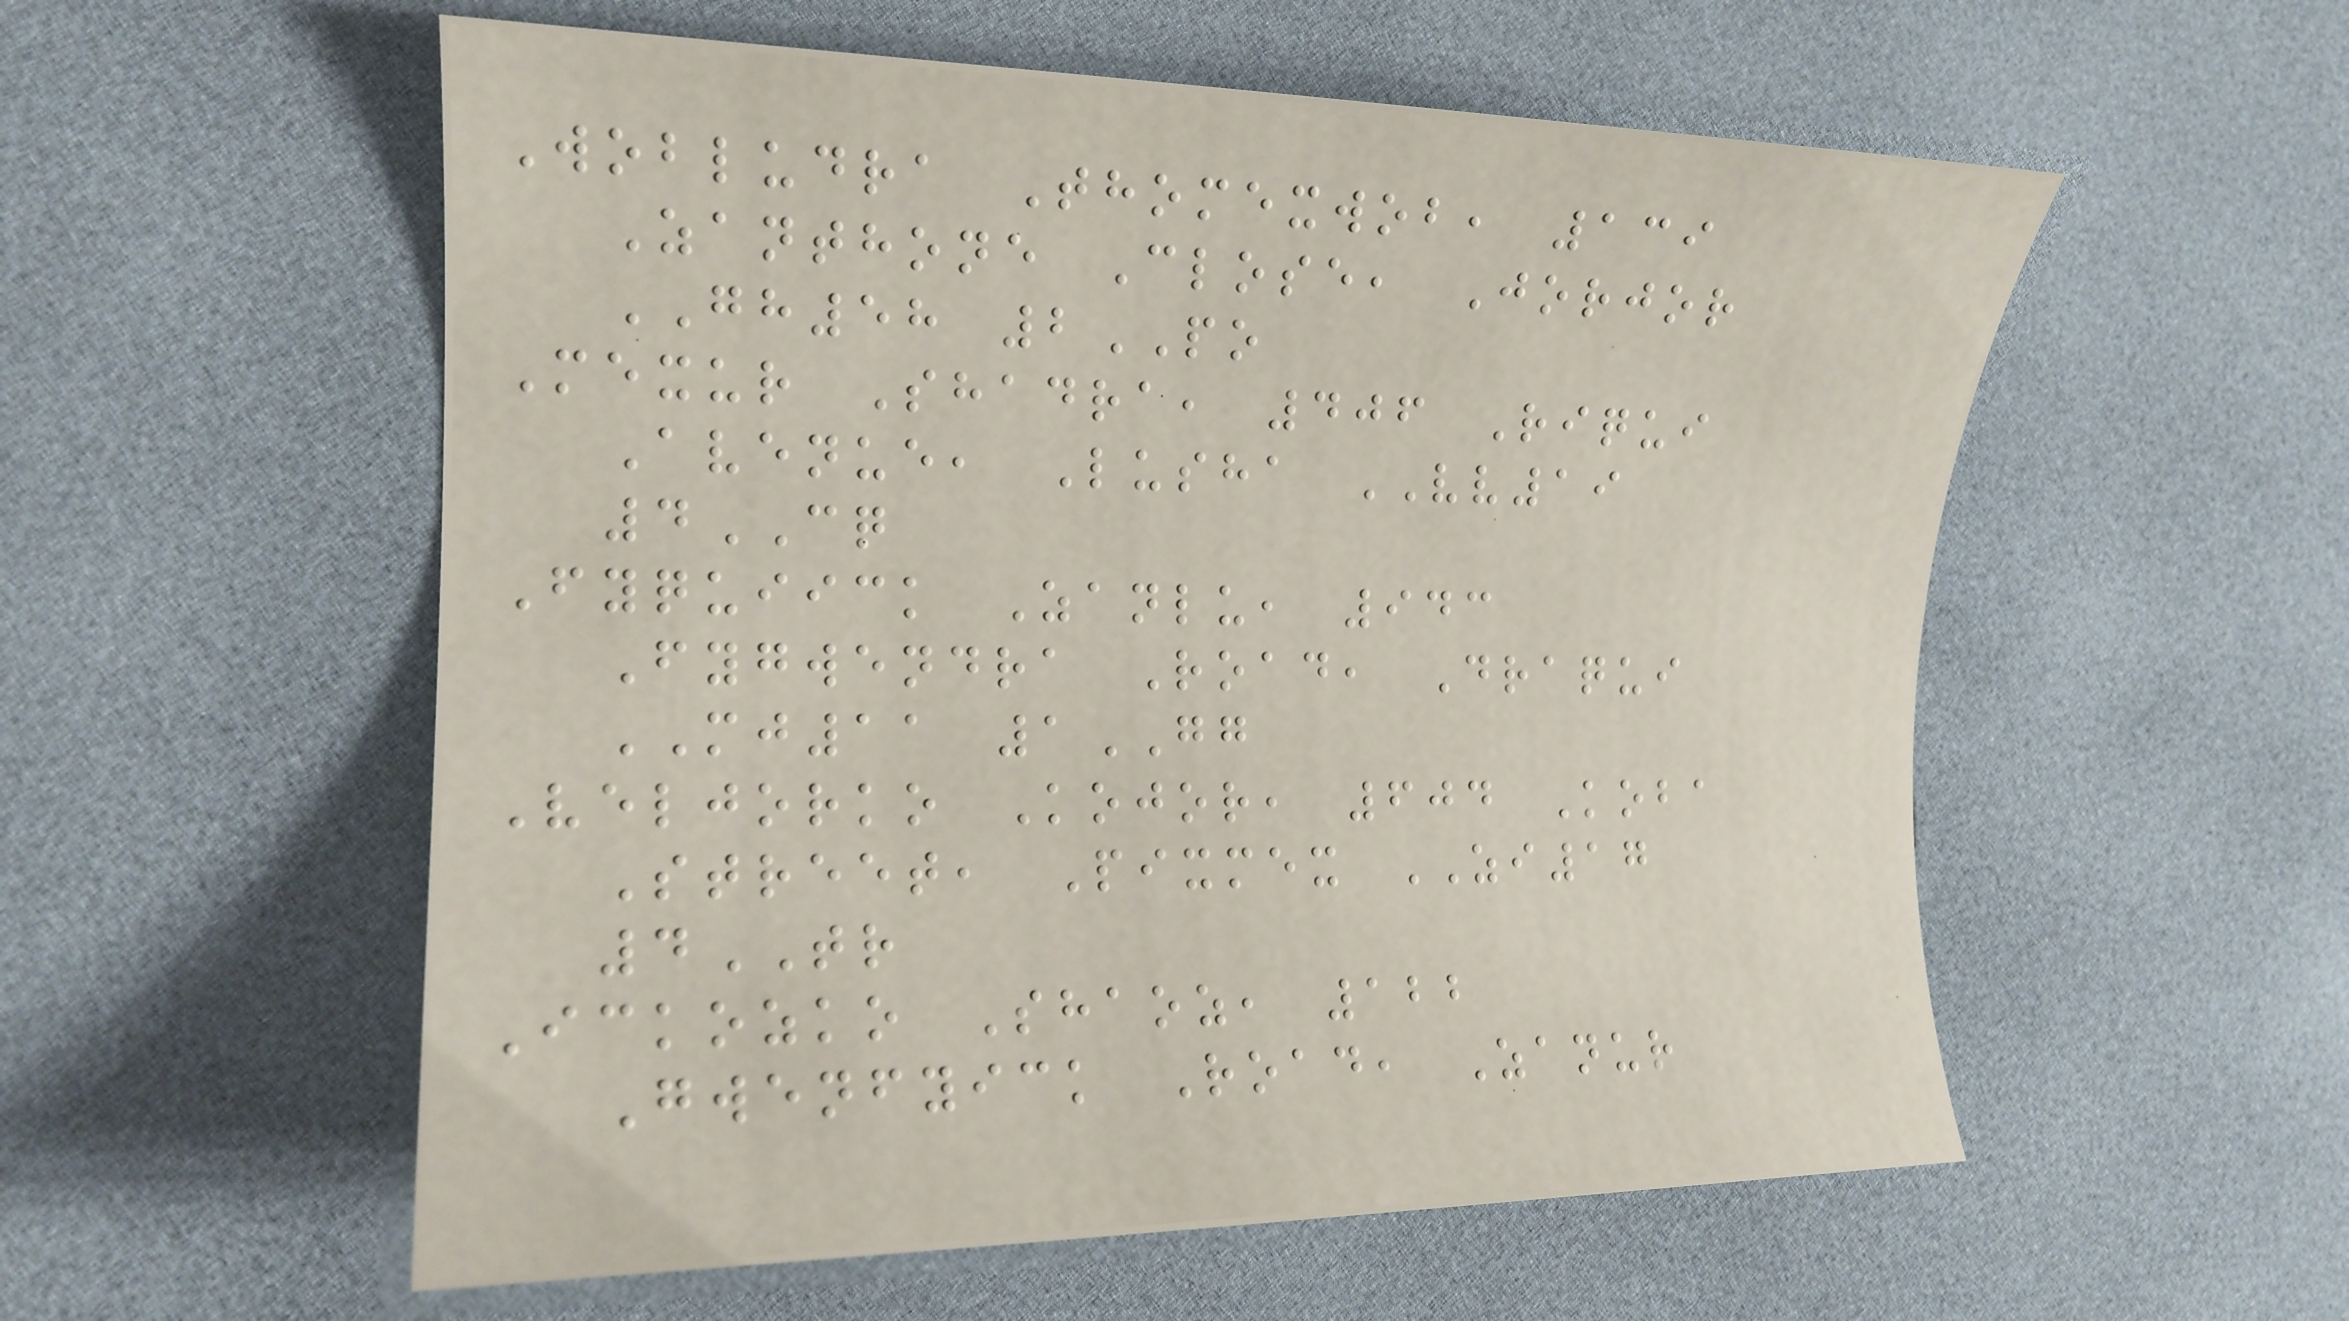Wobludra Thomexwob, 139
Zanthone Close, Jorjor
GH58 2PO
Mexur Shadra, 406 Riqui
Avenue, Lusha VV19
4CQ
Fyquiick Zanlu, 943
Fygwendra Road, Draqui
MJ11 1GG
Veljorko Kojor, 604 Koba
Street, Pixmex ZI17
4TR
Ickozko Shaoz, 122
Gwenfyick Road, Zanur
